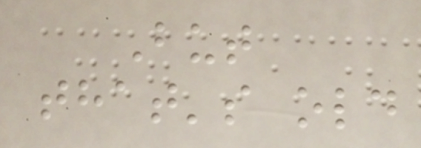But
that's old
